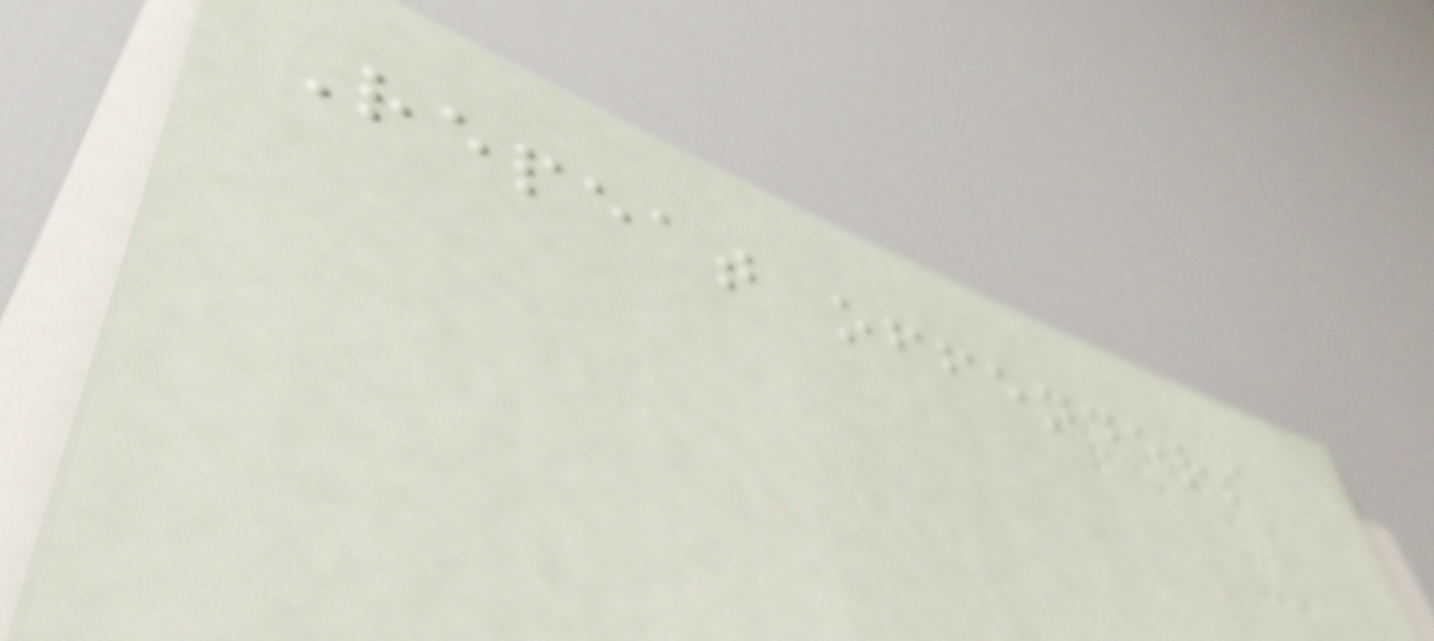Repeat offenders
